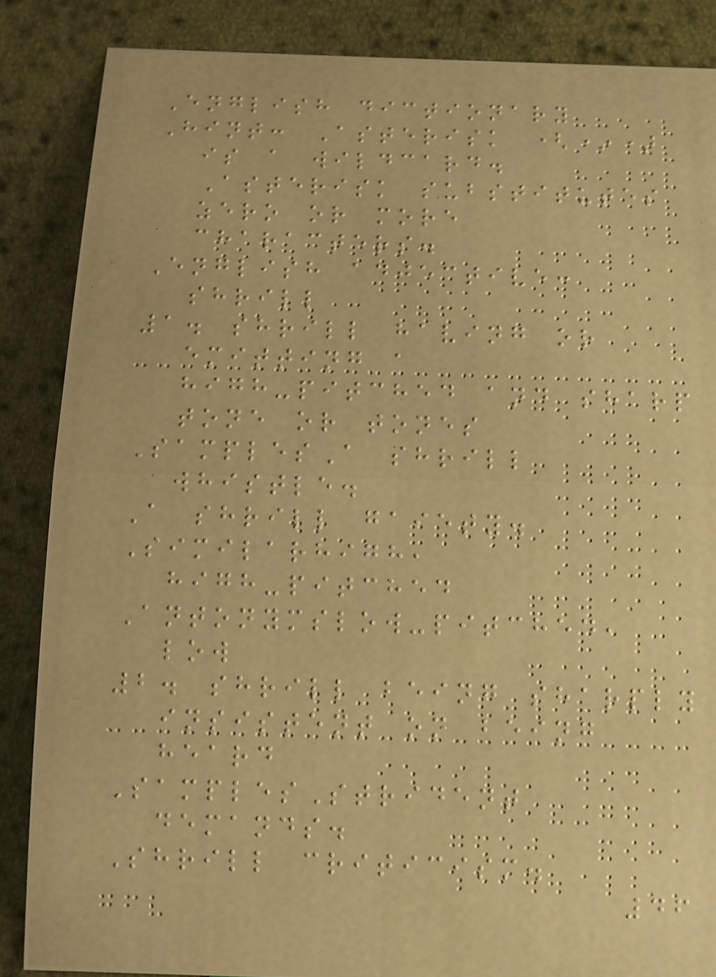English dictionary
Hint: Asterisk (*)
is a wildcard.
Asterisk substitutes
zero or more
characters.
English adjective:
shrill
1. shrill having or
emitting a
high-pitched and sharp
tone or tones
SamplesA shrill
whistle.
A shrill gaiety.
Similarhigh,
high-pitched
Antonymslow-pitched,
low
2. shrill being sharply
insistent on being
heard
SamplesStrident
demands.
Shrill criticism.
46
